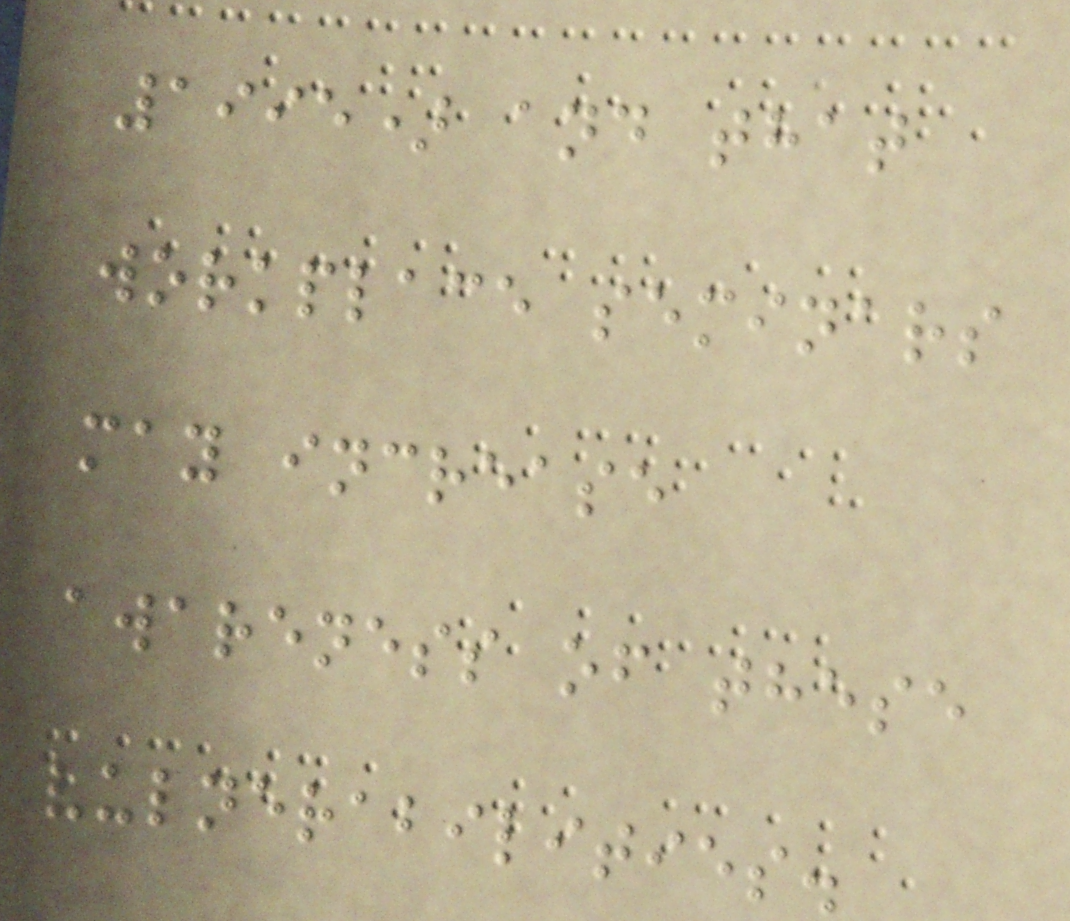1995) and that
workplace seminars
may increase
awareness of these
vulnerabilities.
